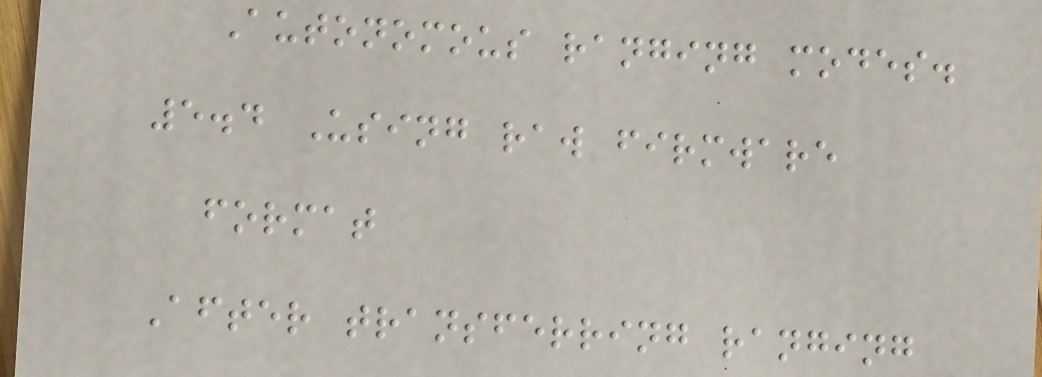Autonomous ranging modes.
5.4 Using raw firmware
format
After transferring ranging
